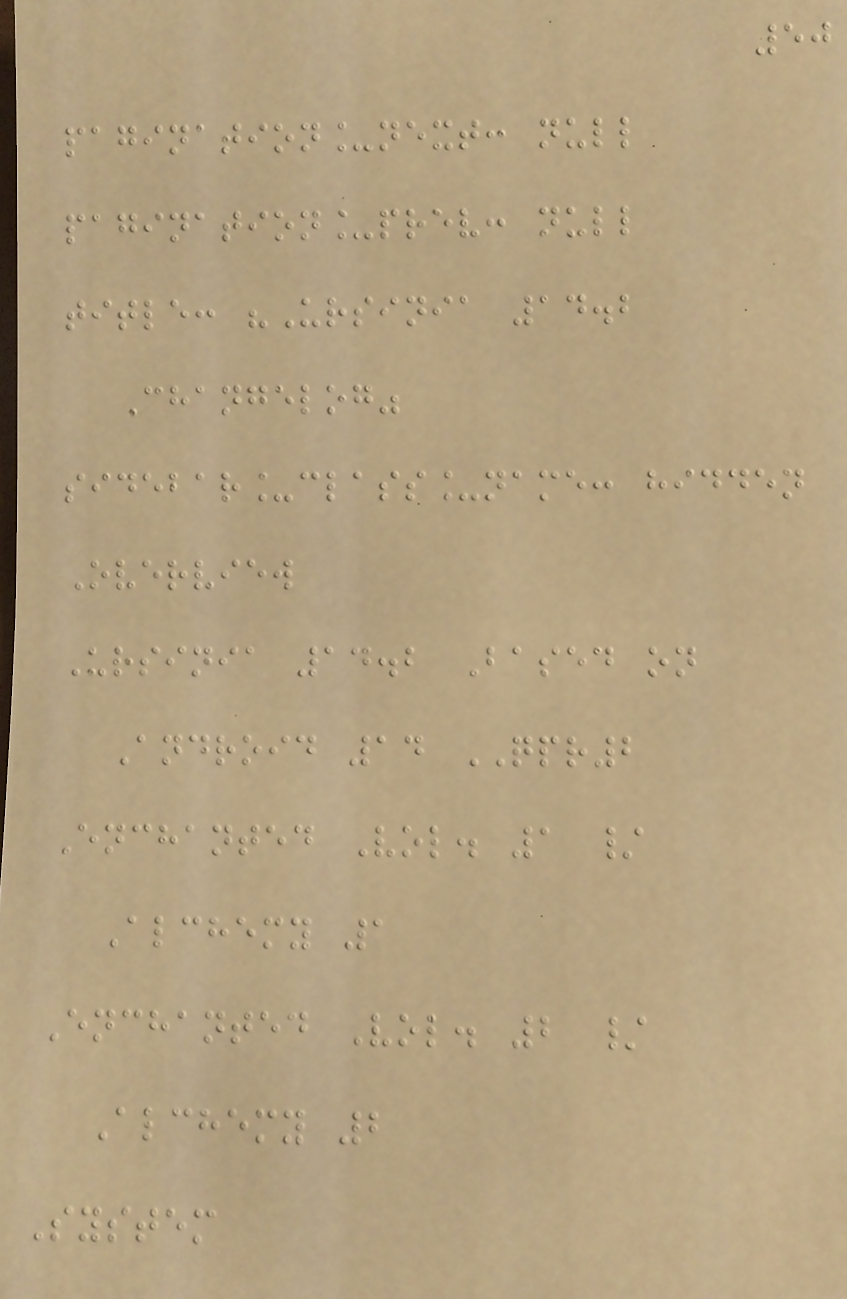50
pagination_next: null
pagination_prev: null
title: "Ursinia 14.2
Changelog"
sidebar_class_name: hidden
Overview
Ursinia 14.2 Based on
Android 14 QPR2
Enchanted Vol. 1 /
Alchemy 1
Enchanted Vol. 2 /
Alchemy 2
System
